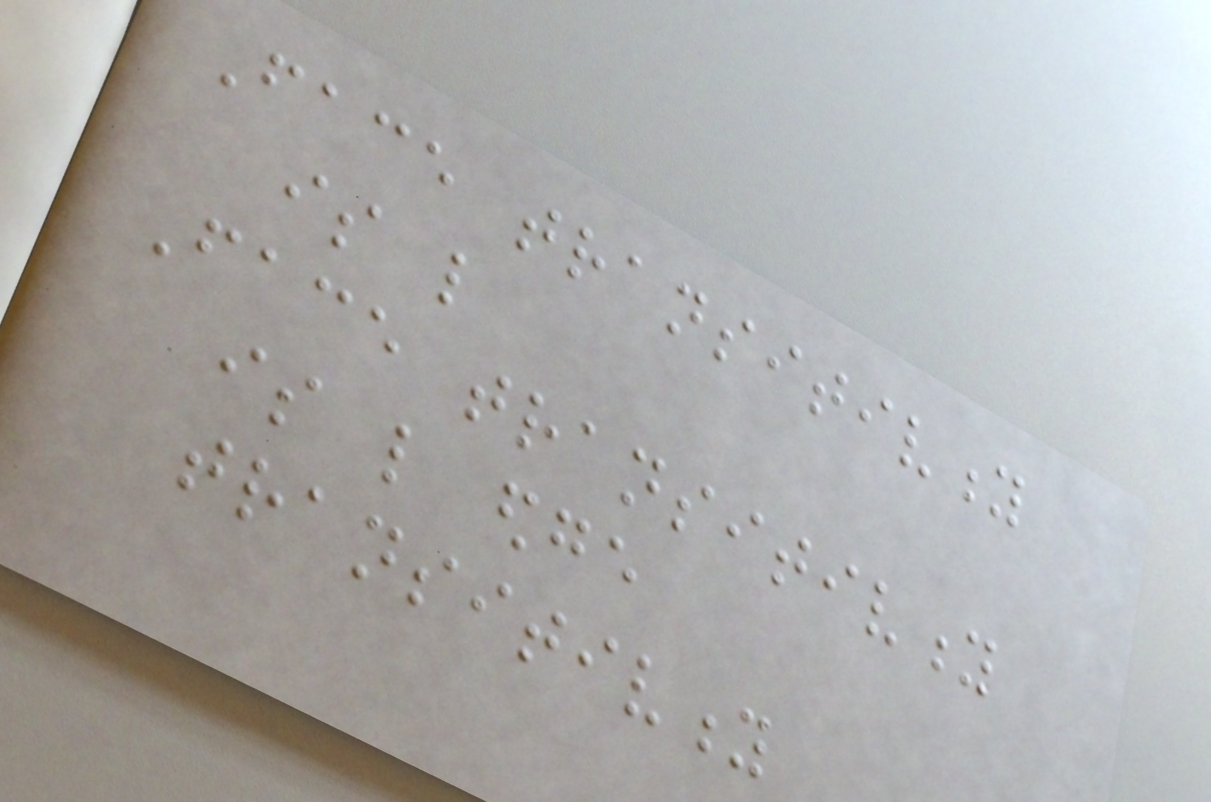Face transitivity
is like
Face transitivity
is like edge
transitivity
